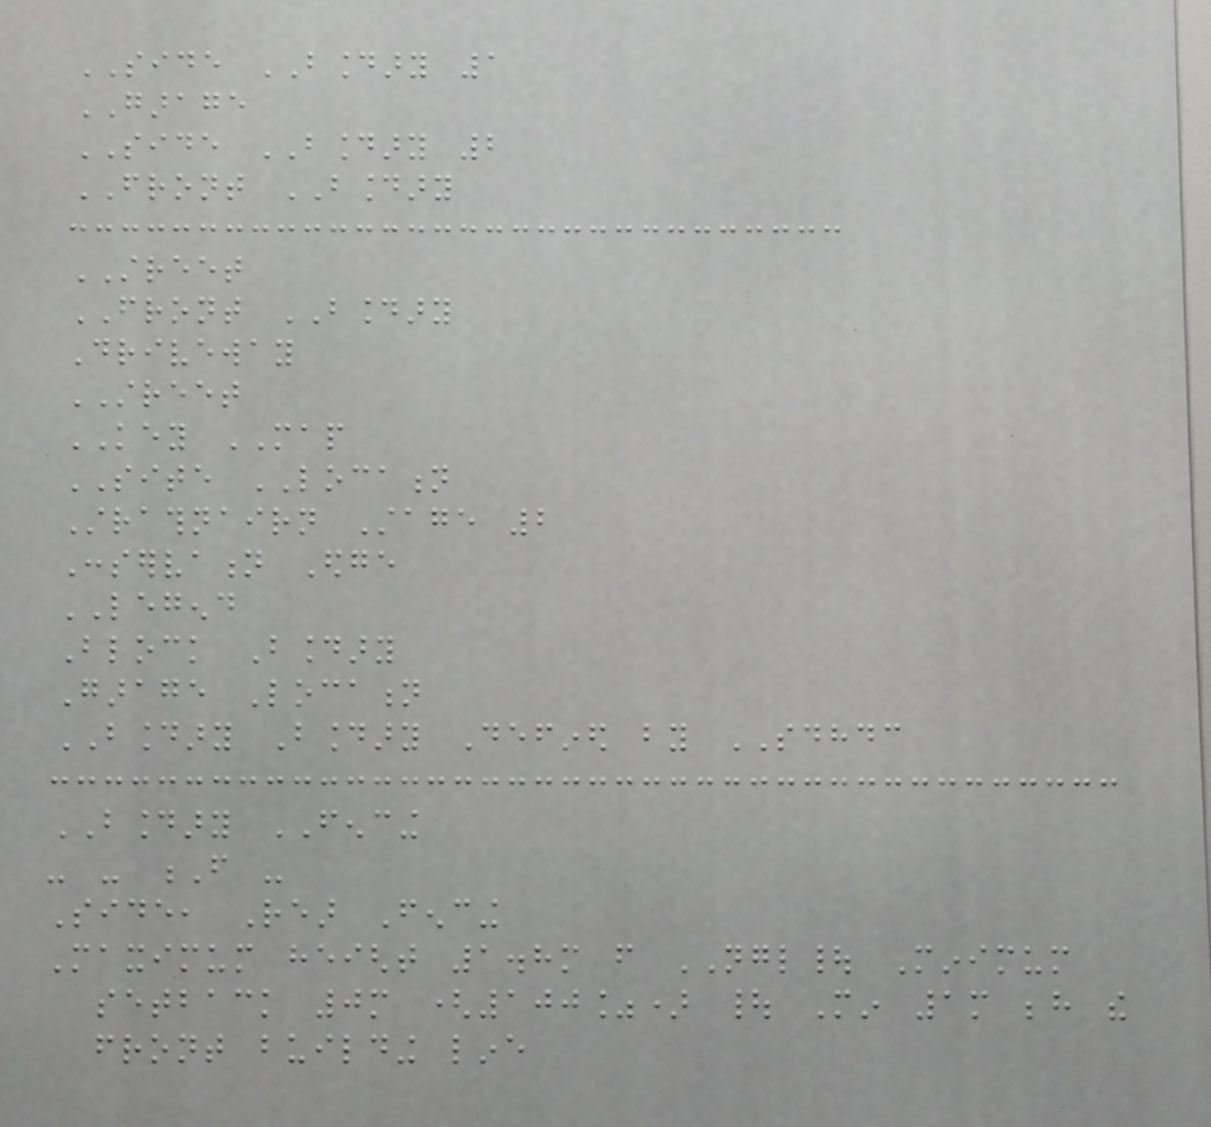SIDE BOUNDARY 1
GARAGE
SIDE BOUNDARY 2
FRONT BOUNDARY
STREET
FRONT BOUNDARY
Driveway
STREET
KEY MAP
SITE LOCATION
Strathnairn Stage 2
Conservation Edge
LEGEND
Block Boundary
Garage Location
BOUNDARY Boundary Defined by SDHDC
BOUNDARY FENCING
- - F -
Side, Rear Fencing
Maximum height 1.8m from NGL| Minimum
setback 0m (100%) | Min 1m behind the
front building line
